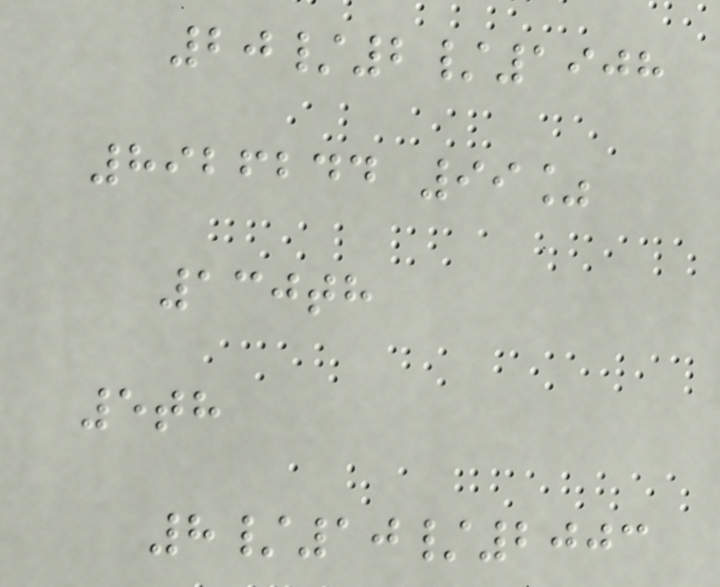20/2/1908
8926244 99%
130th
5th
8/10/2003
